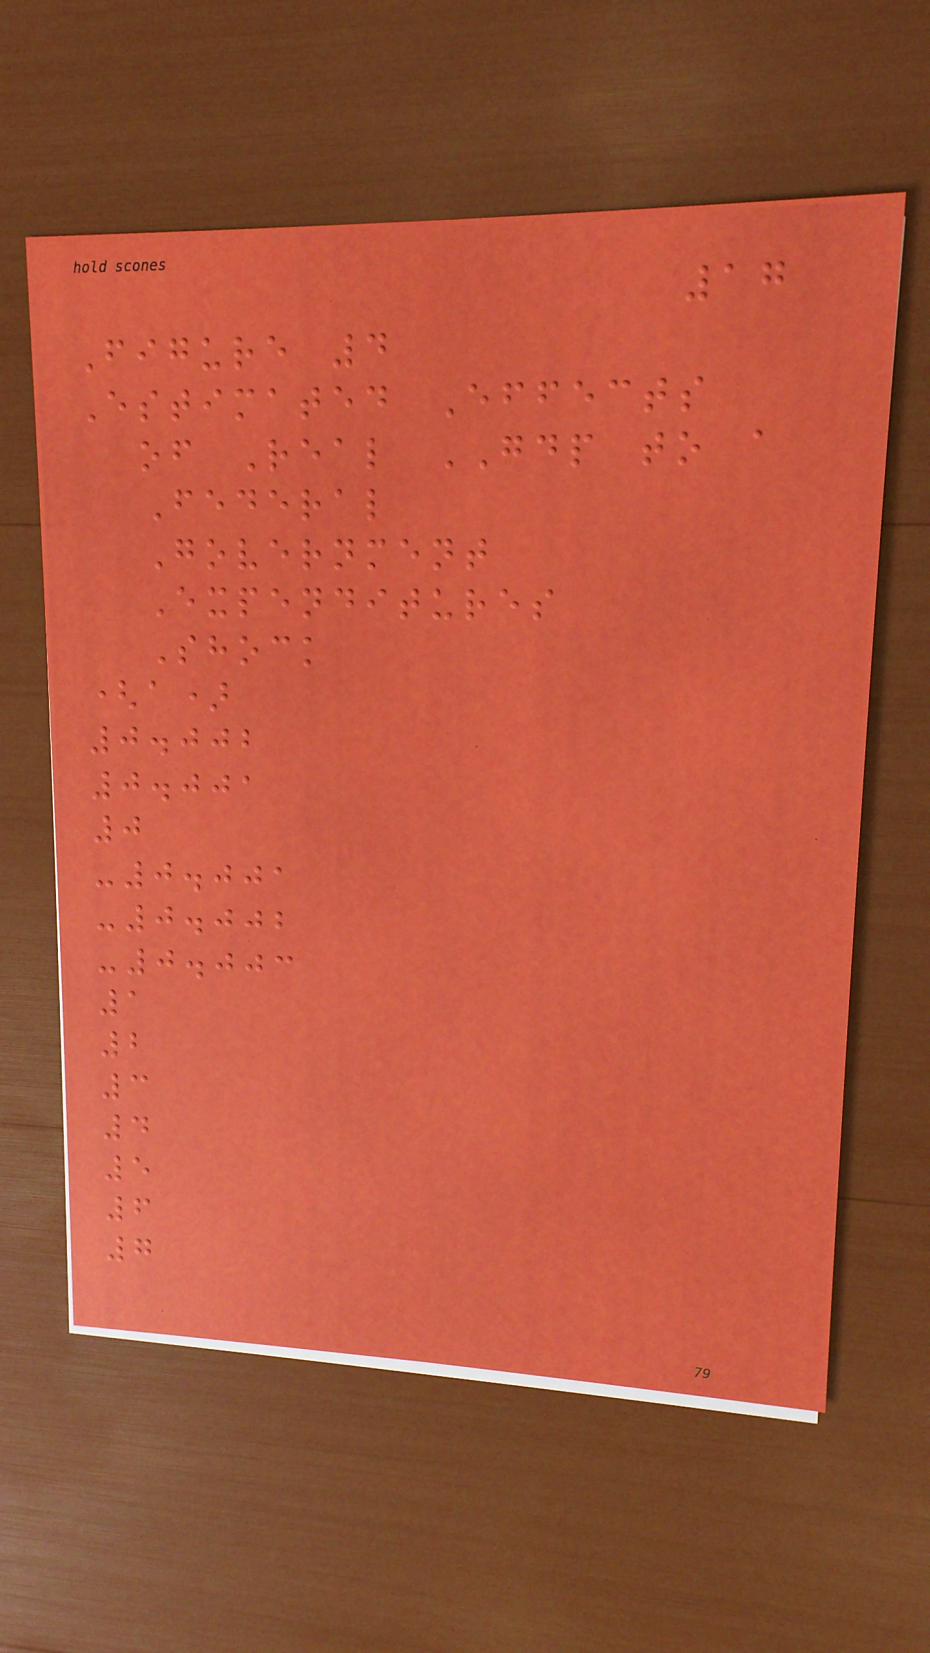17
Figure 4
Estimated Effects
of Real GDP to a
Federal
Government
Expenditures
Shock
(a)
0.002
0.001
0
-0.001
-0.002
-0.003
1
2
3
4
5
6
7
